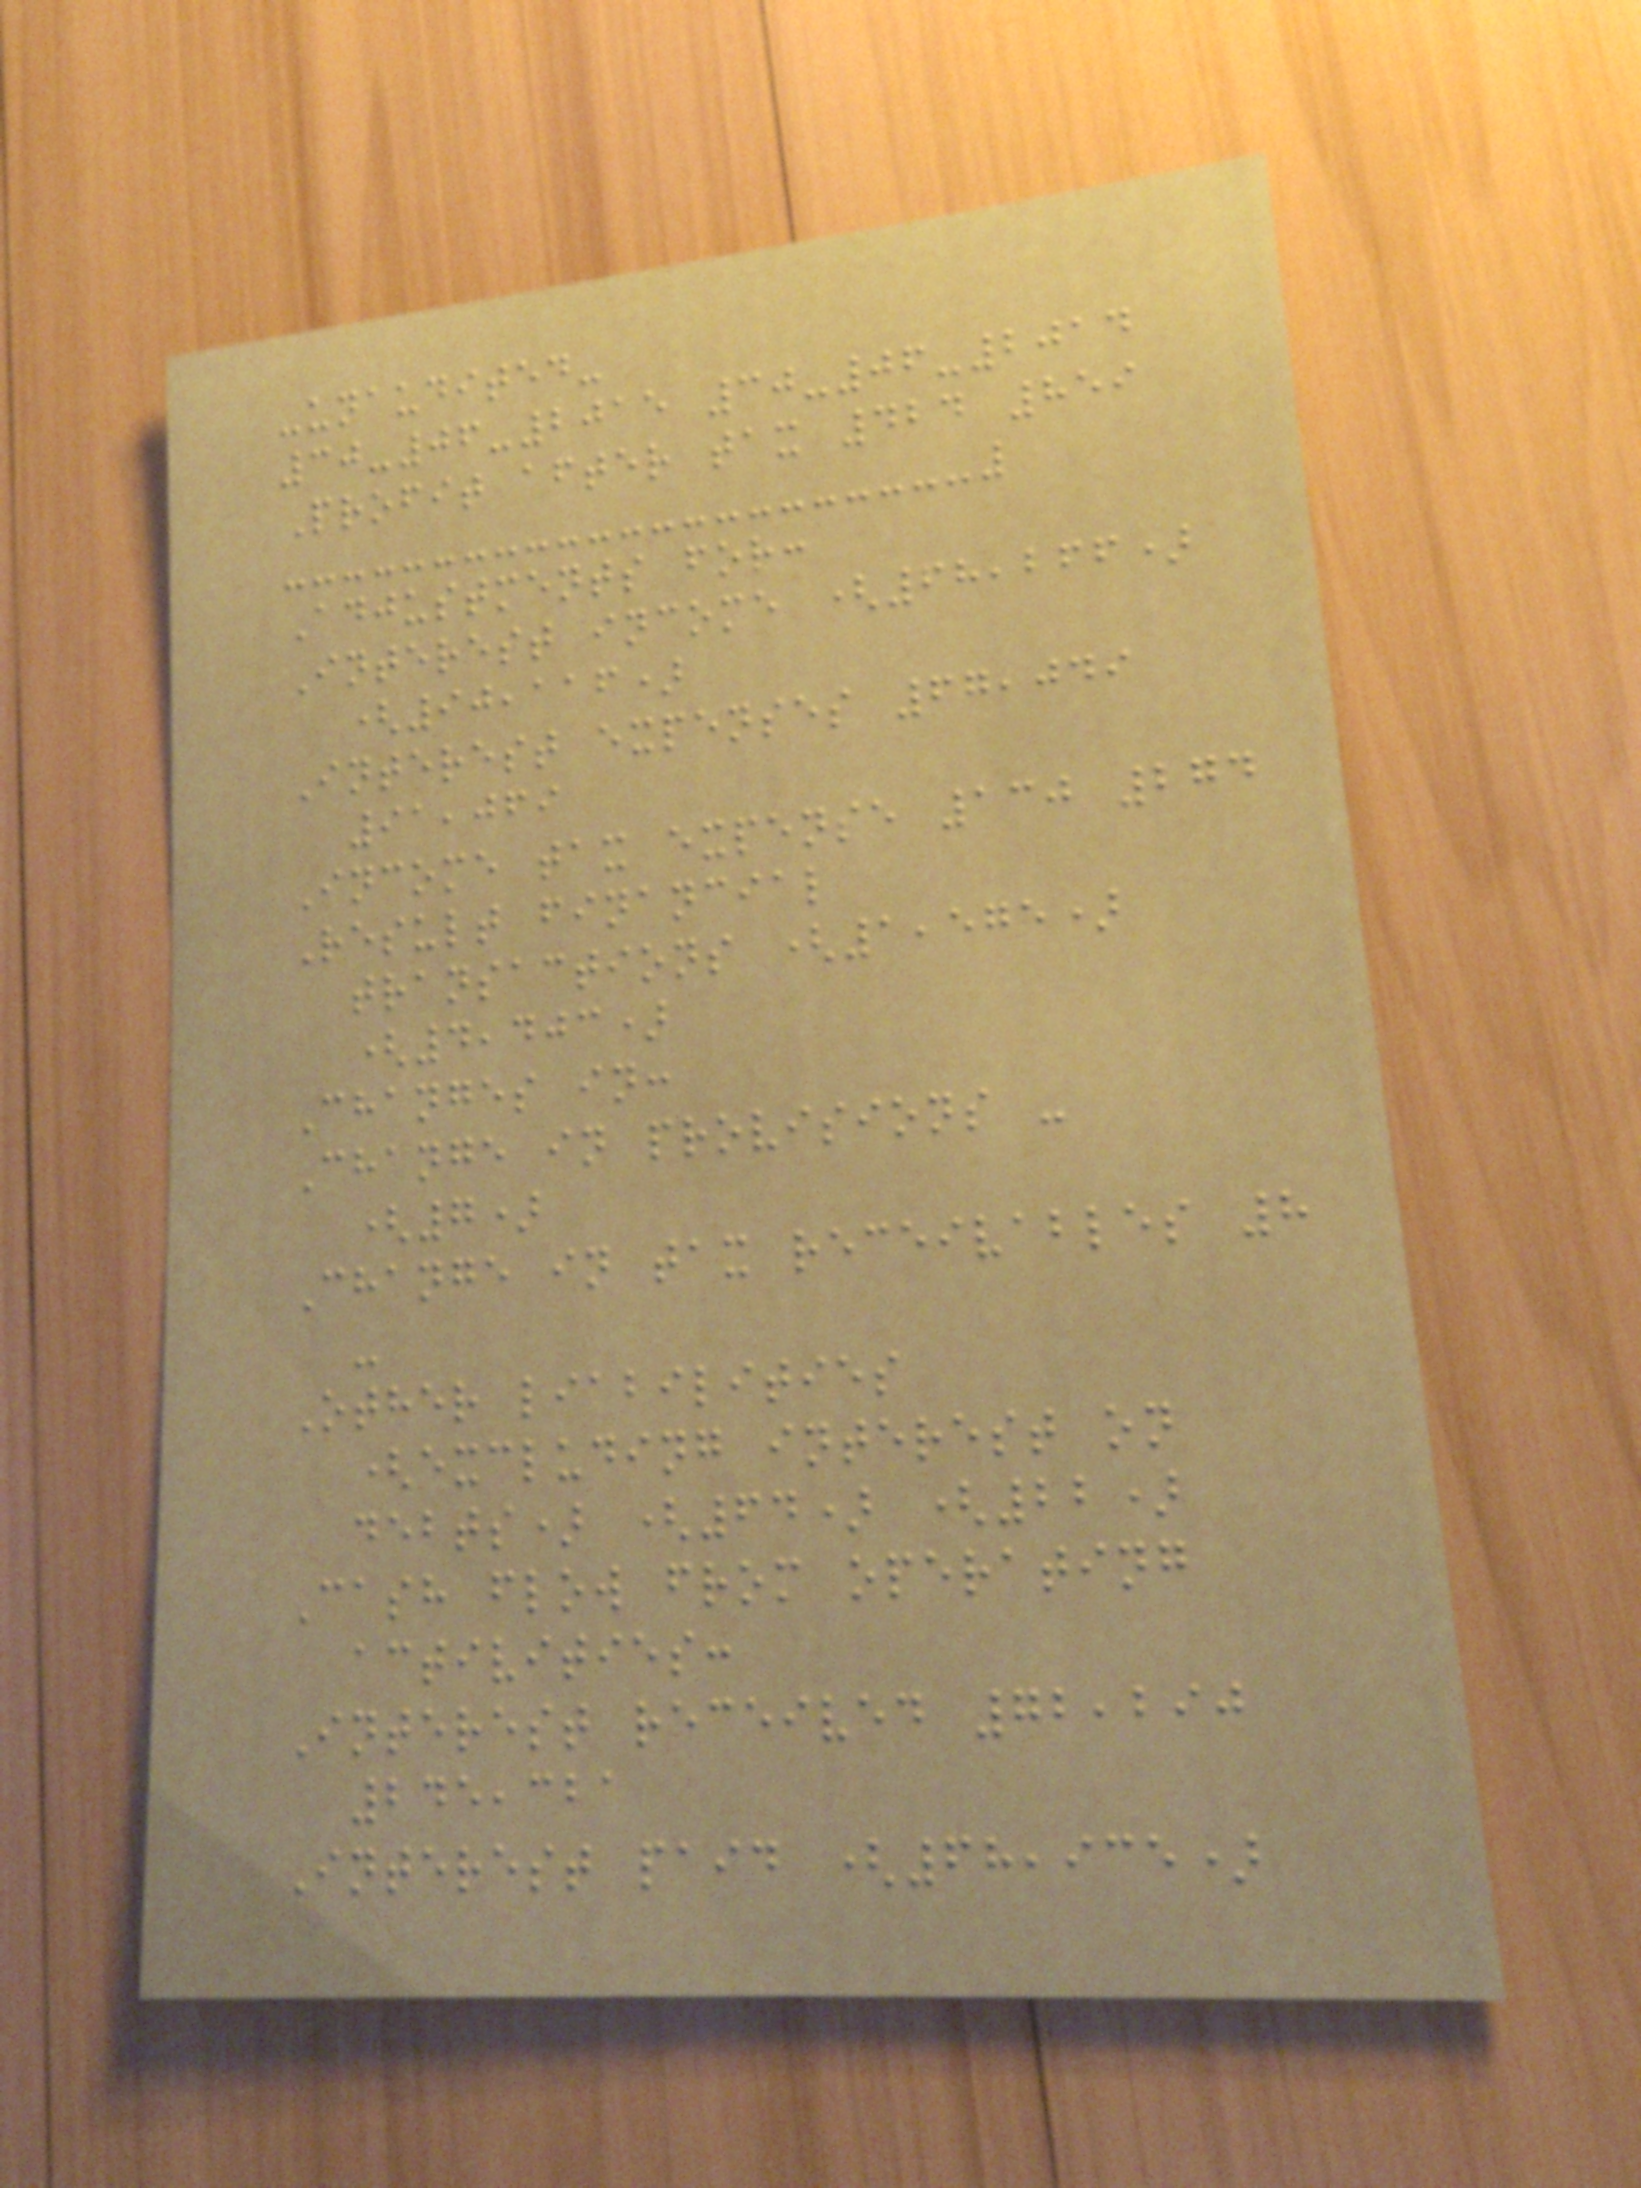-unaudited-
30-06-2015 30-06-2014
Profit after tax 424 859
Adjustments for:
Interest income (68,266)
(90,116)
Interest expenses 67,049
91,069
Income tax expense 130 274
Result financial
transactions (1,575)
(4,403)
Changes in:
Change in provisions -
(7)
Change in tax receivables 8
-
Other liabilities
(excluding interest on
debts) (64) (22)
Cash flow from operating
activities:
Interest received 72,290
245,321
Interest paid (68,935)
